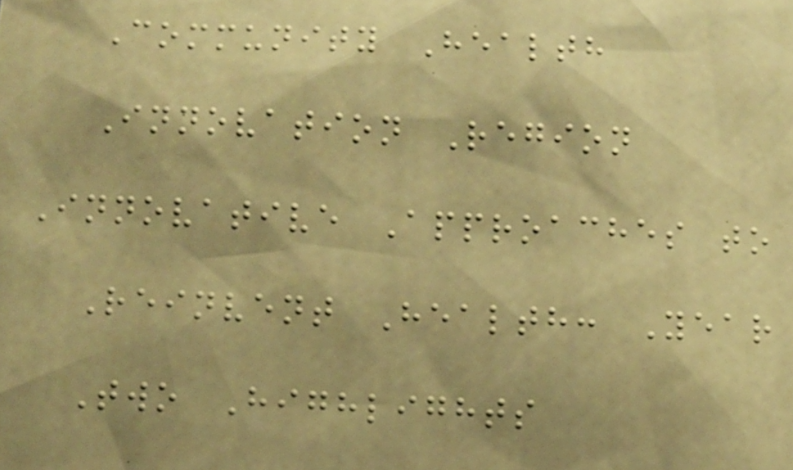Community Health
Innovation Region
Innovative Approaches to
Reinvent Health: Year
Two Highlights
